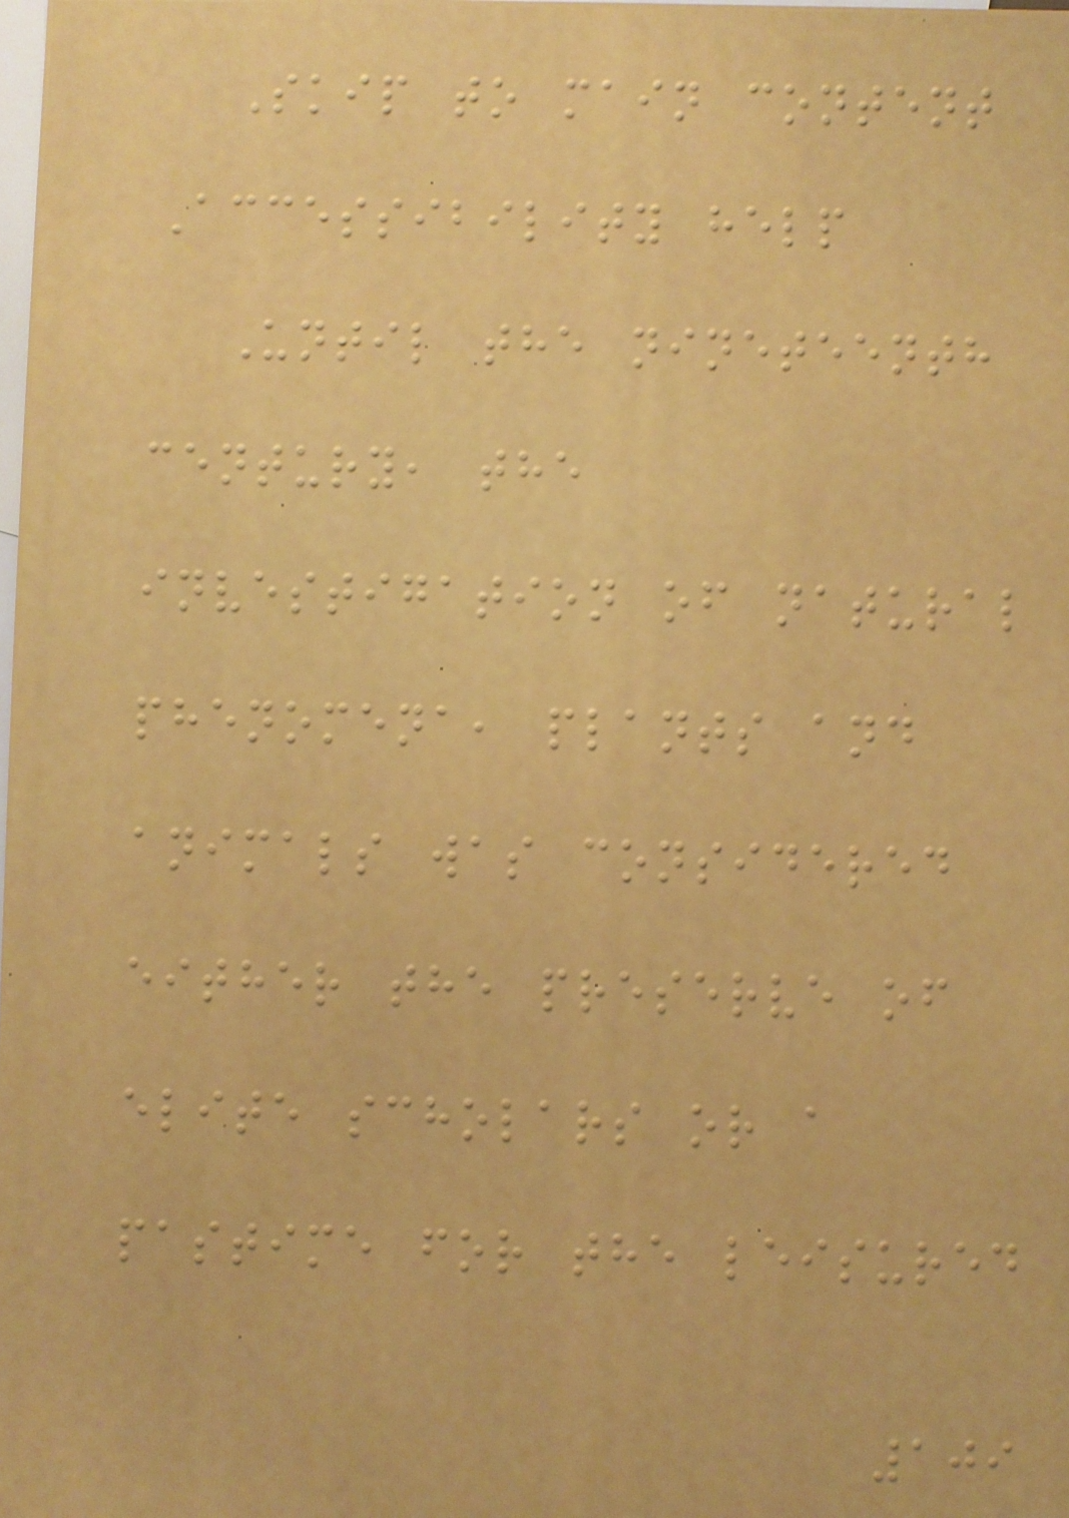Skip to main content
Accessibility help
Until the nineteenth
century, the
investigation of natural
phenomena, plants and
animals was considered
either the preserve of
elite scholars or a
pastime for the leisured
109
